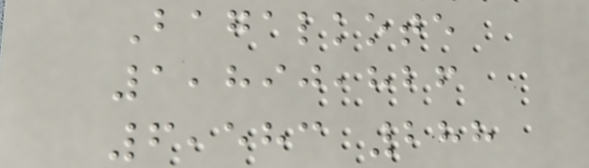Bagalkote
1,890,826
6,583 288
